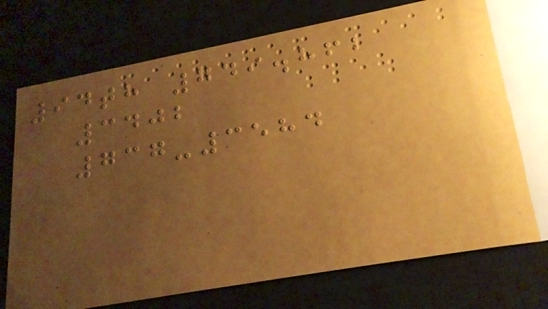94th 749.862
3402
737-3584
